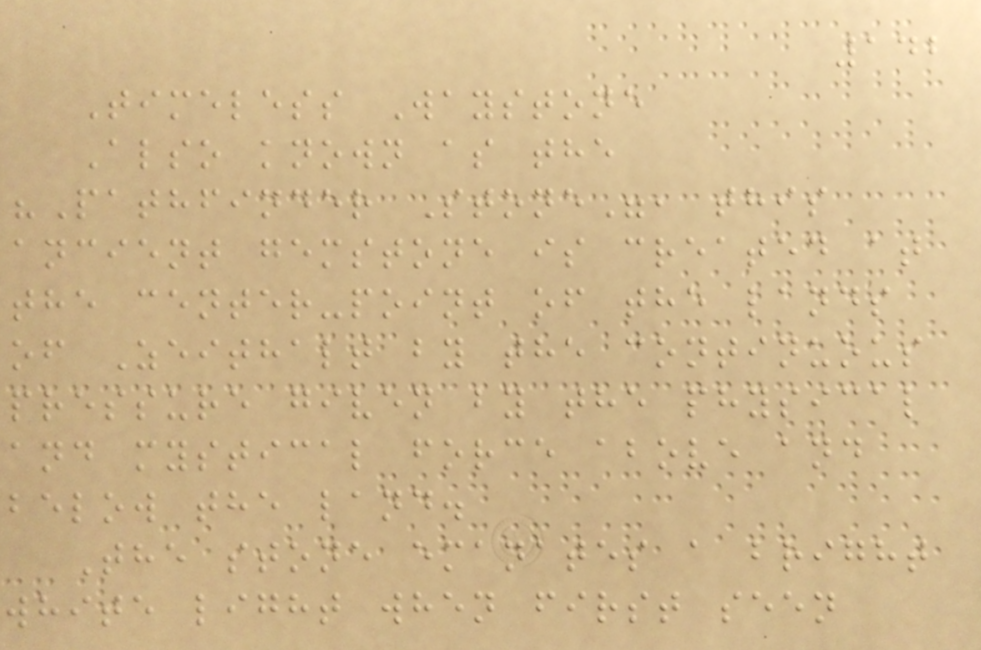142
Timeless Waystone
Also known as the
"Pathfinder Stone", this
ancient gemstone is created at
the center-point of the lands
of Zeithalt by the continuous
pressure given by the physical
and mystical force above and
below the land.
The stone emanates a bright
white light when first seen
